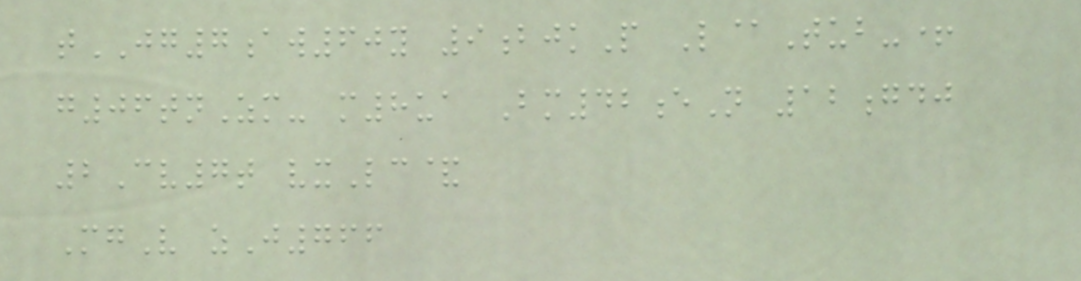tJG7aw60y 9bjkP L@Tub-+
g06tnZm- m8ua Bm42eN 12gdj
2Cv7t vxLc&
MgV zJ766
